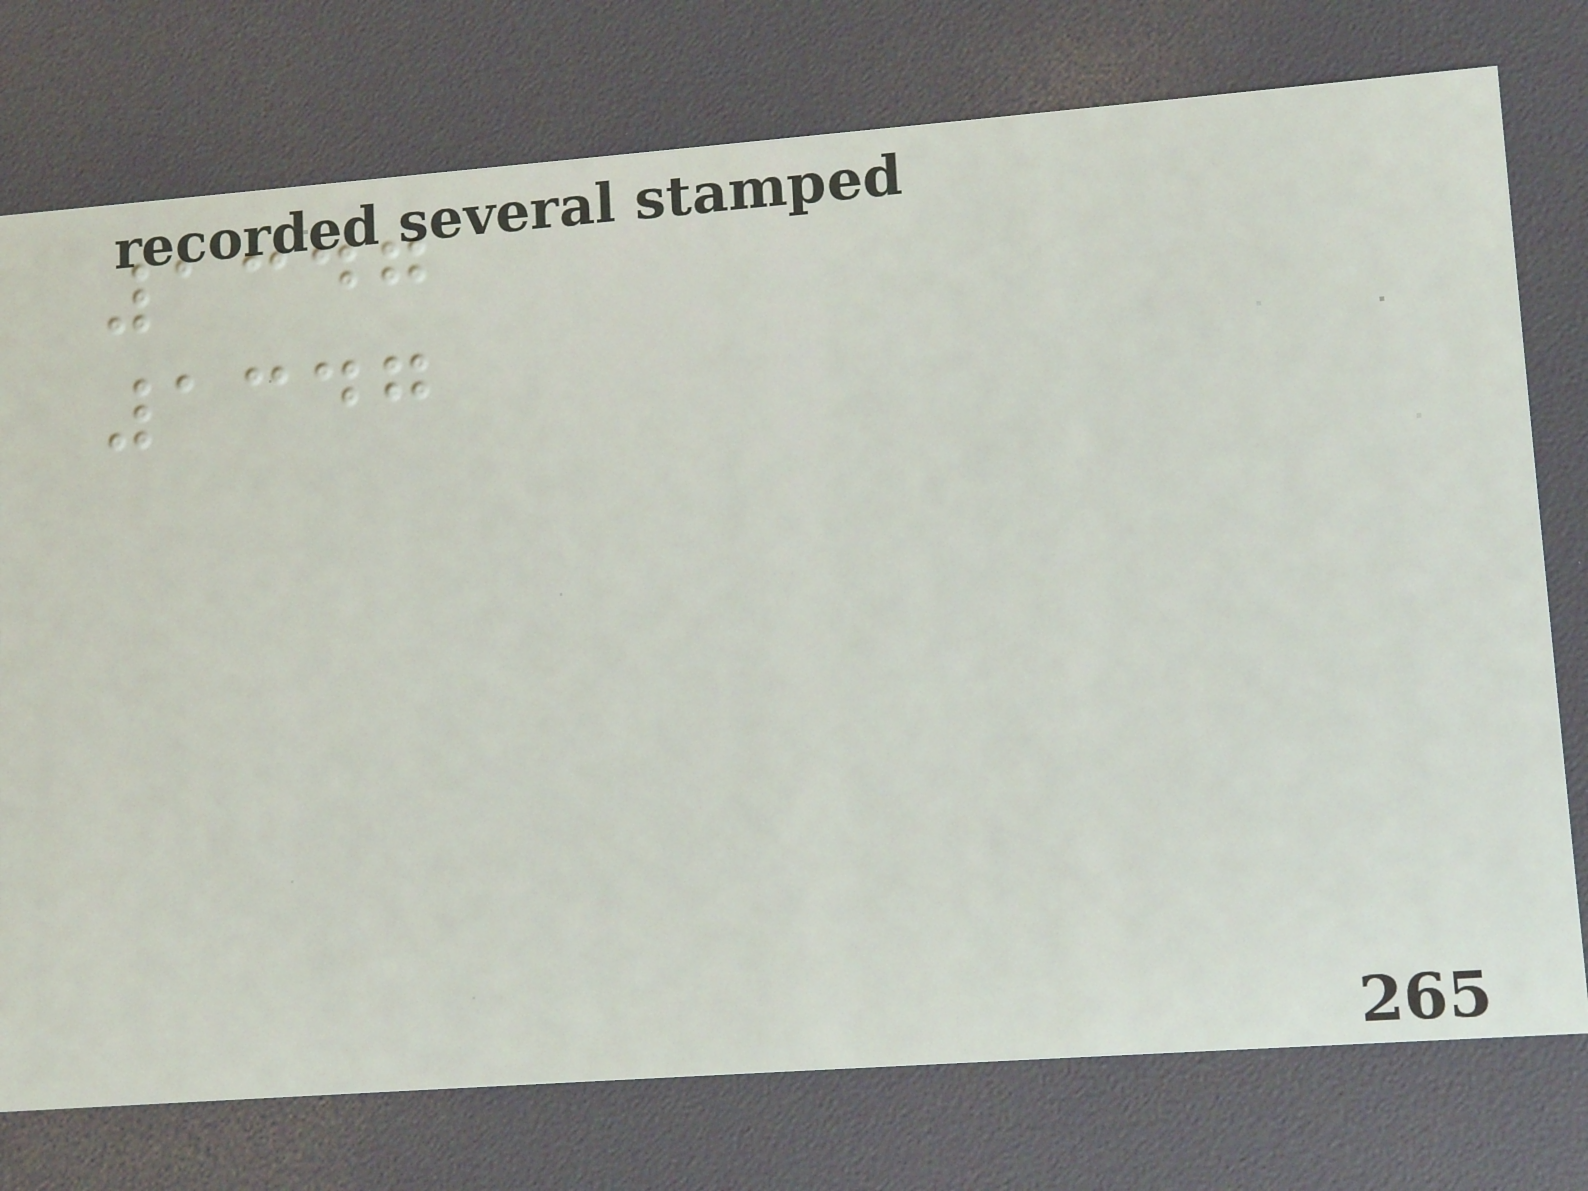1347
1347
